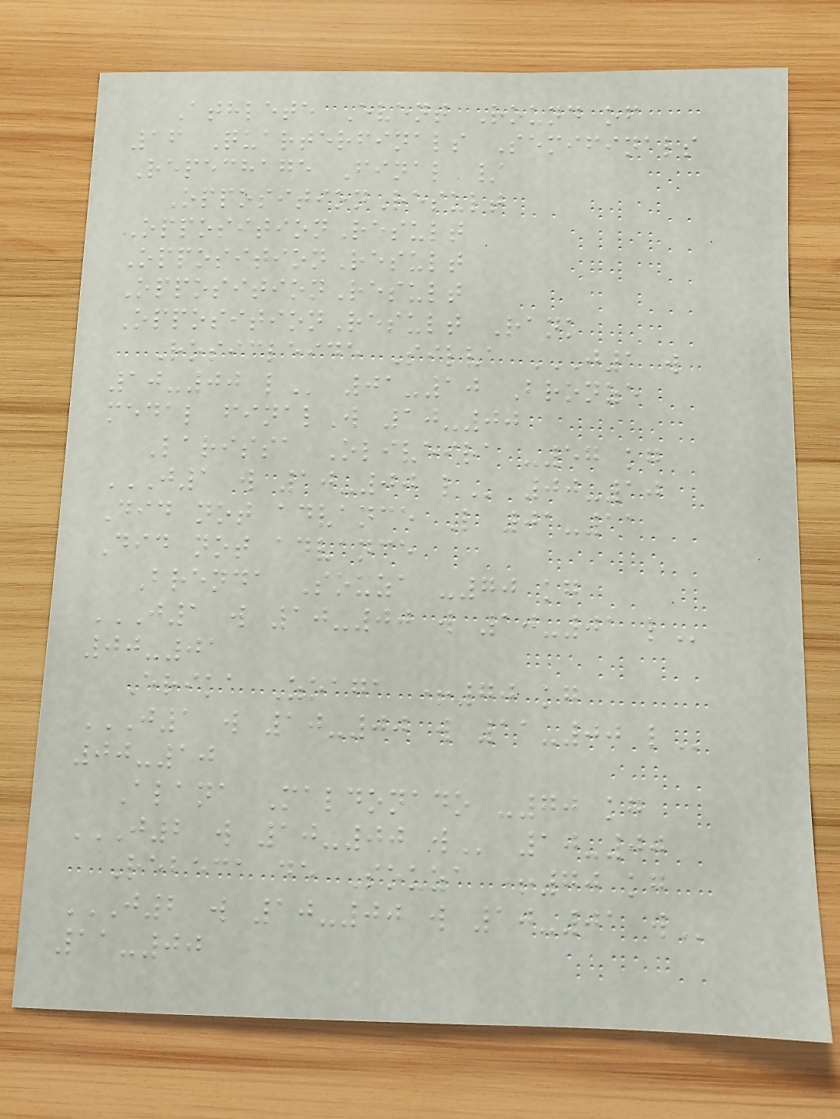Athlete Event Round of
16 Quarterfinals Semifinals
Repechage Final /
OppositionResult
OppositionResult
OppositionResult
OppositionResult
OppositionResult Rank
Rosicleide Silva J1 W
10-00 L 01-10 Bronze
medal finalW 10-00
Larissa Oliveira -57 kg
J1 W 10-00 L 00-10
Did not advance L 01-11
Did not advance
Brenda Souza -70 kg
J1 W 10-00 W 10-01 L
00-01
Erika Zoaga +70 kg
J1 W 10-00 W 11-00 L
00-10
Alana Maldonado -70 kg
J2 W 10-00 W 10-00
Rebeca de Souza +70 kg
J2 W 10-00 W 10-01 W
11-00
